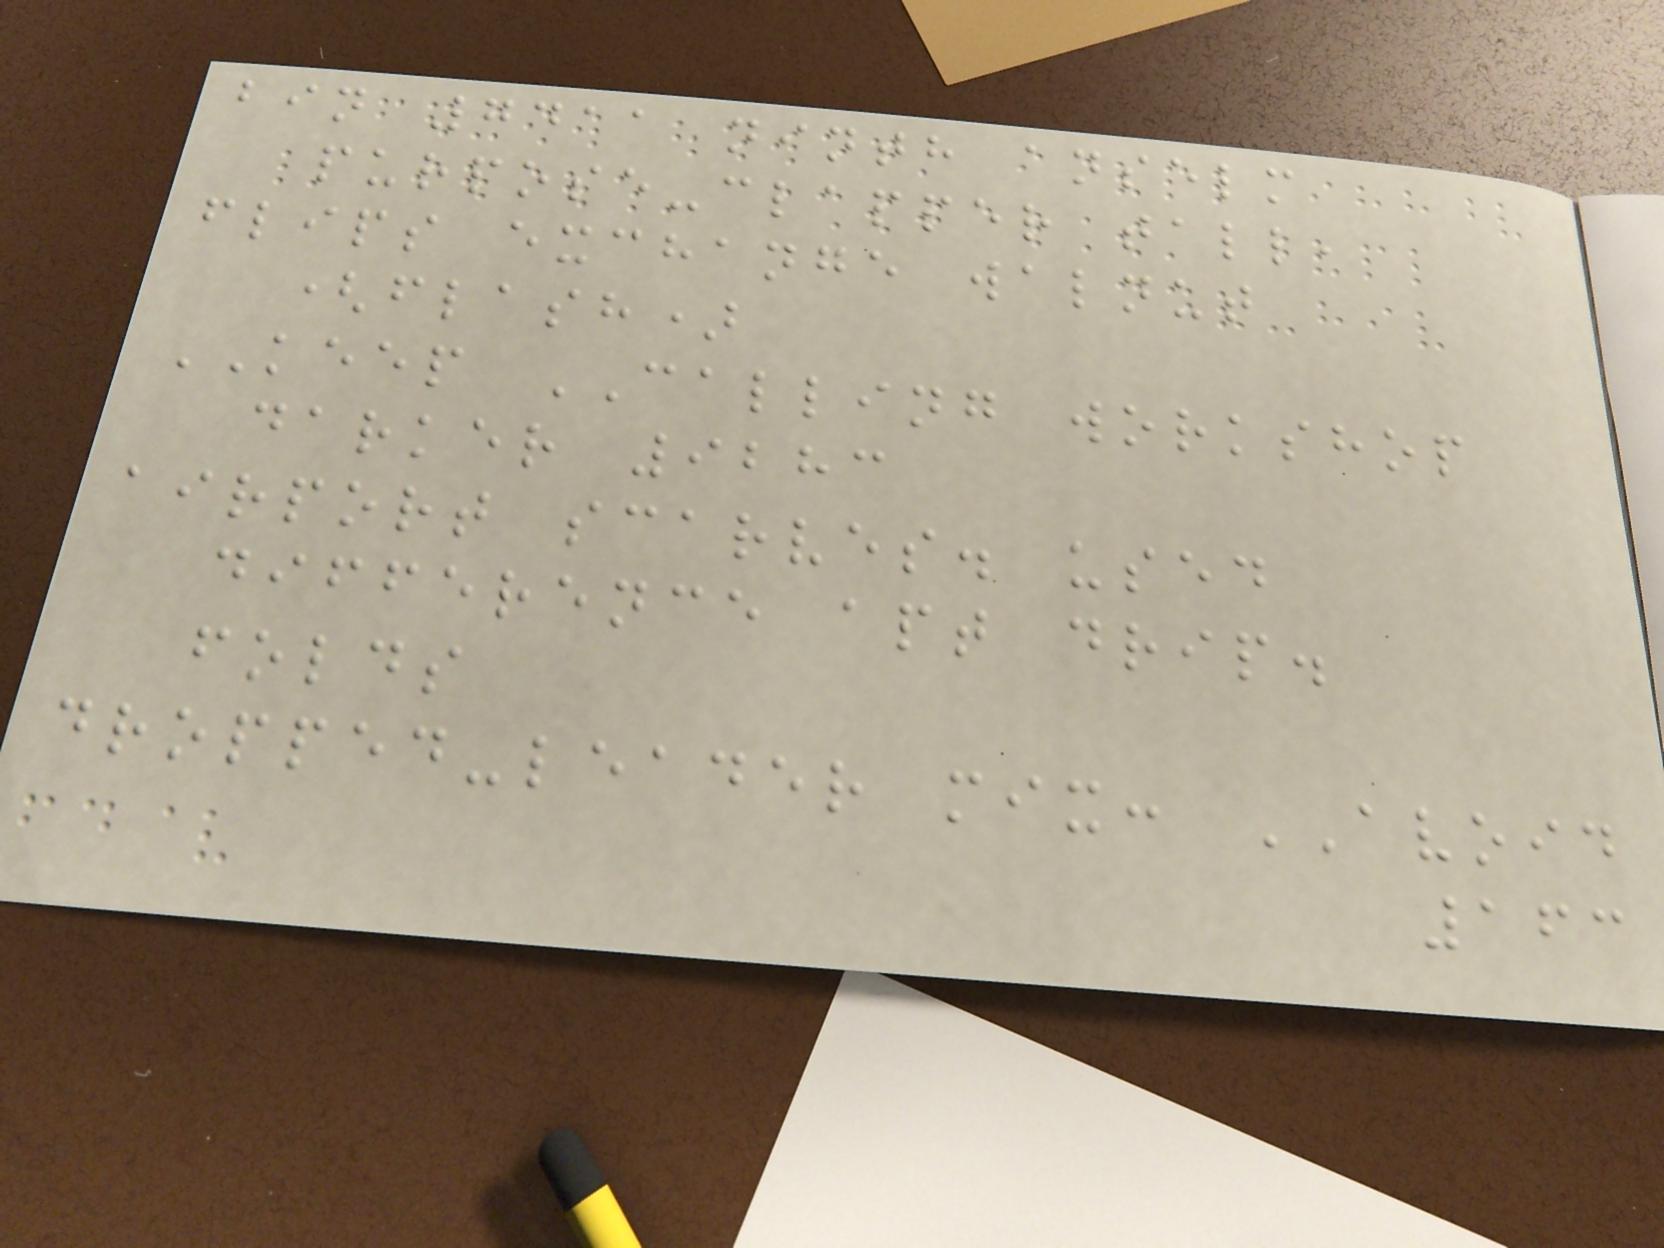bin 7411 ninth anselm
purpose-clapper tall,
flips exchange walnut
(flash)
KEEP CALLING workshop
darker 9283
airport scarves. used
difference apt drip.
folds
dropped-leader mix: AVOID
163
